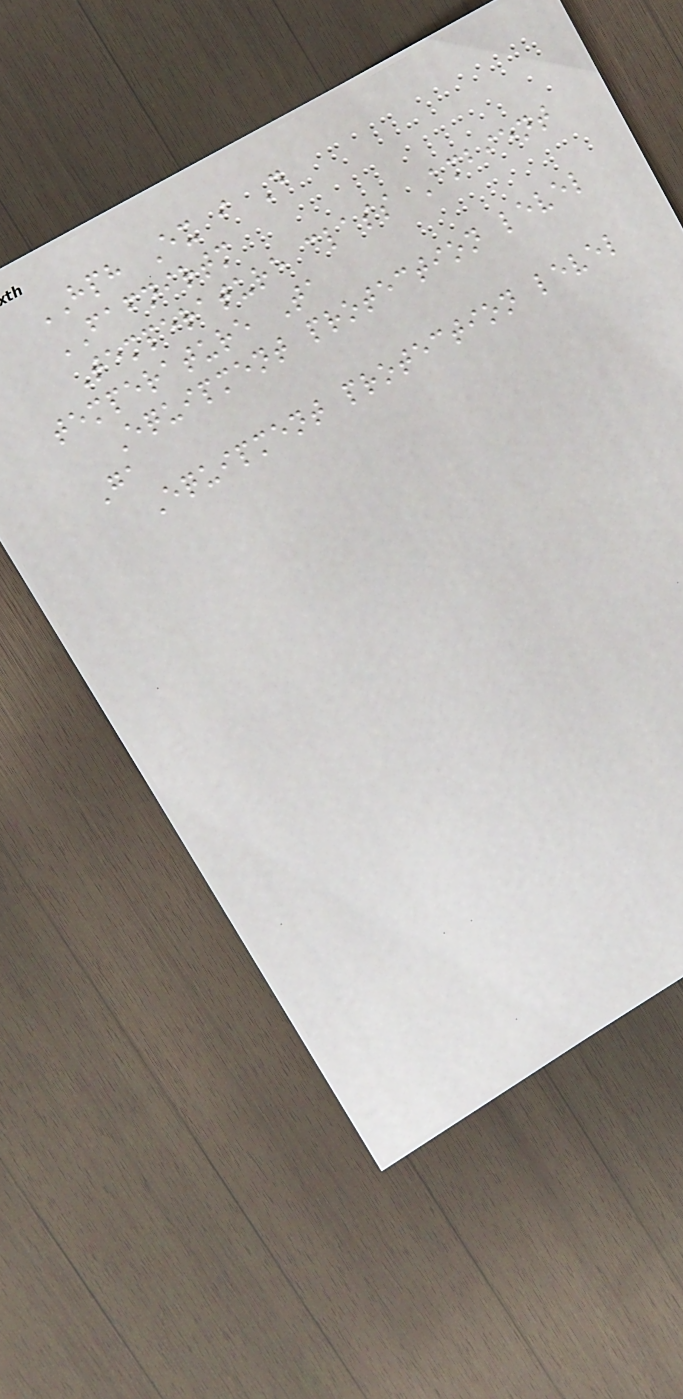HPH Ex i D
FAFNIRTM
Temperature class Ambient
temperature Ta
Equipment protection level
Ga
Equipment protection level
